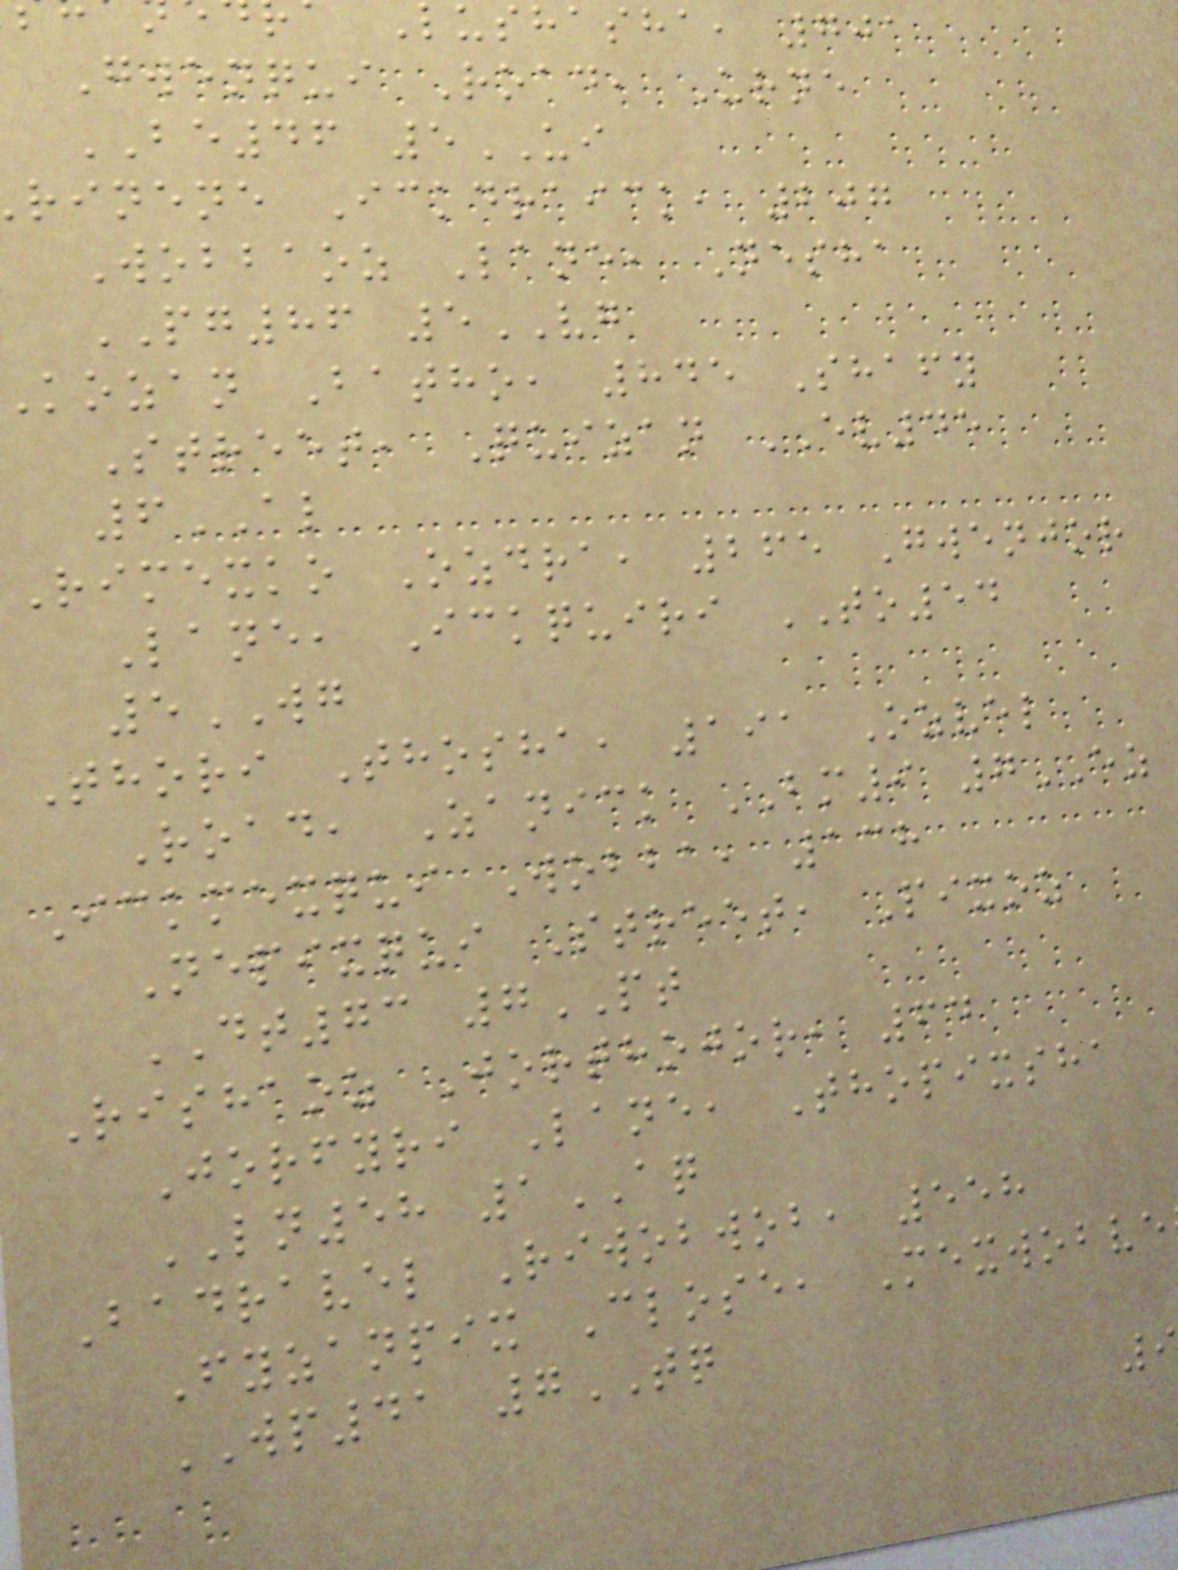lushasha, 701
Gwenqui Road, Urne
BE46 5UI
rinene Ickdraick, 207
Wobbaoz Lane, Nesha
PG86 5VG
kozan Batho, 845 Shafy
Street, Quizan EV45
6AL
Rimexko Ozdra, 265 Gwenjor
Lane, Ickquiri TO54
5WG
Thori Thosha, 191 Ozvel
Road, Zanick BM9 7EZ
Ickmexqui Wobba, 138
Nepixqui Street, Pixoz
DT73 7PT
Rishaoz Jorthojor, 64
Jorfyri Lane, Thopixsha
LN58 1AQ
Badravel Riwobwob, 558
Fyzanpix Close, Mexwobve
WP41 7TQ
